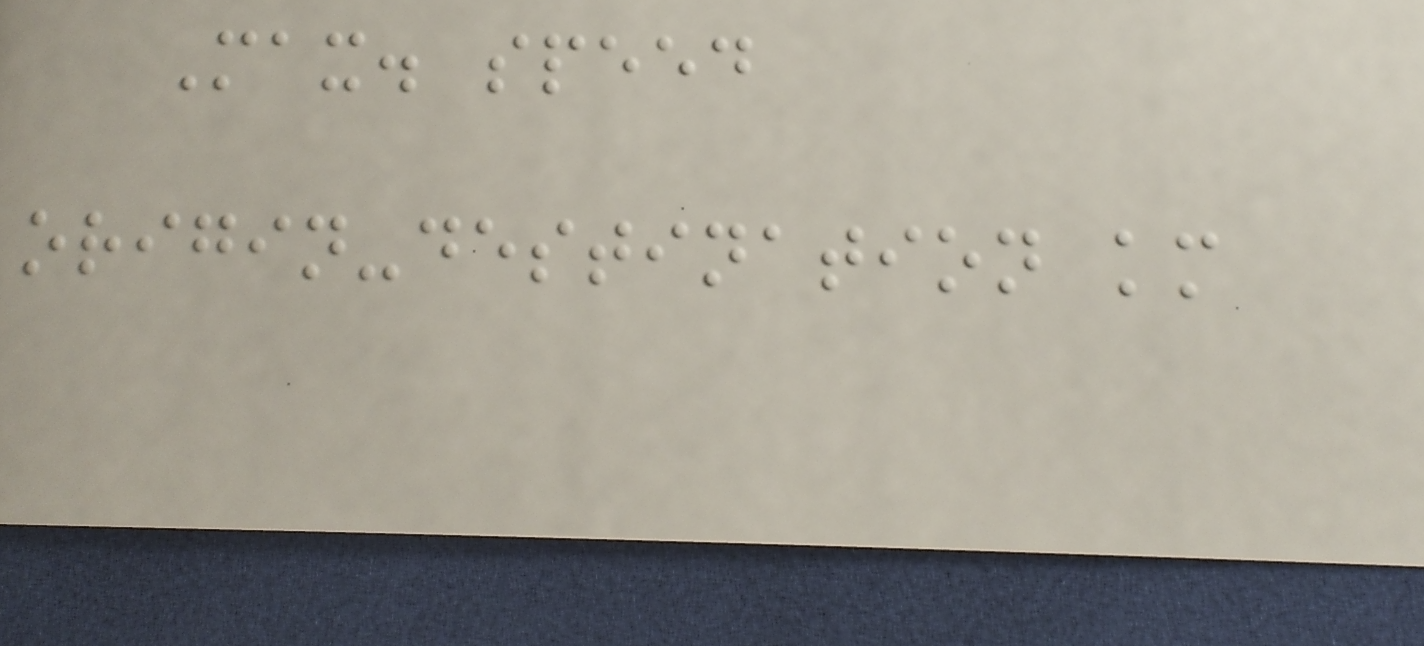Max. speed
origin-destination km
